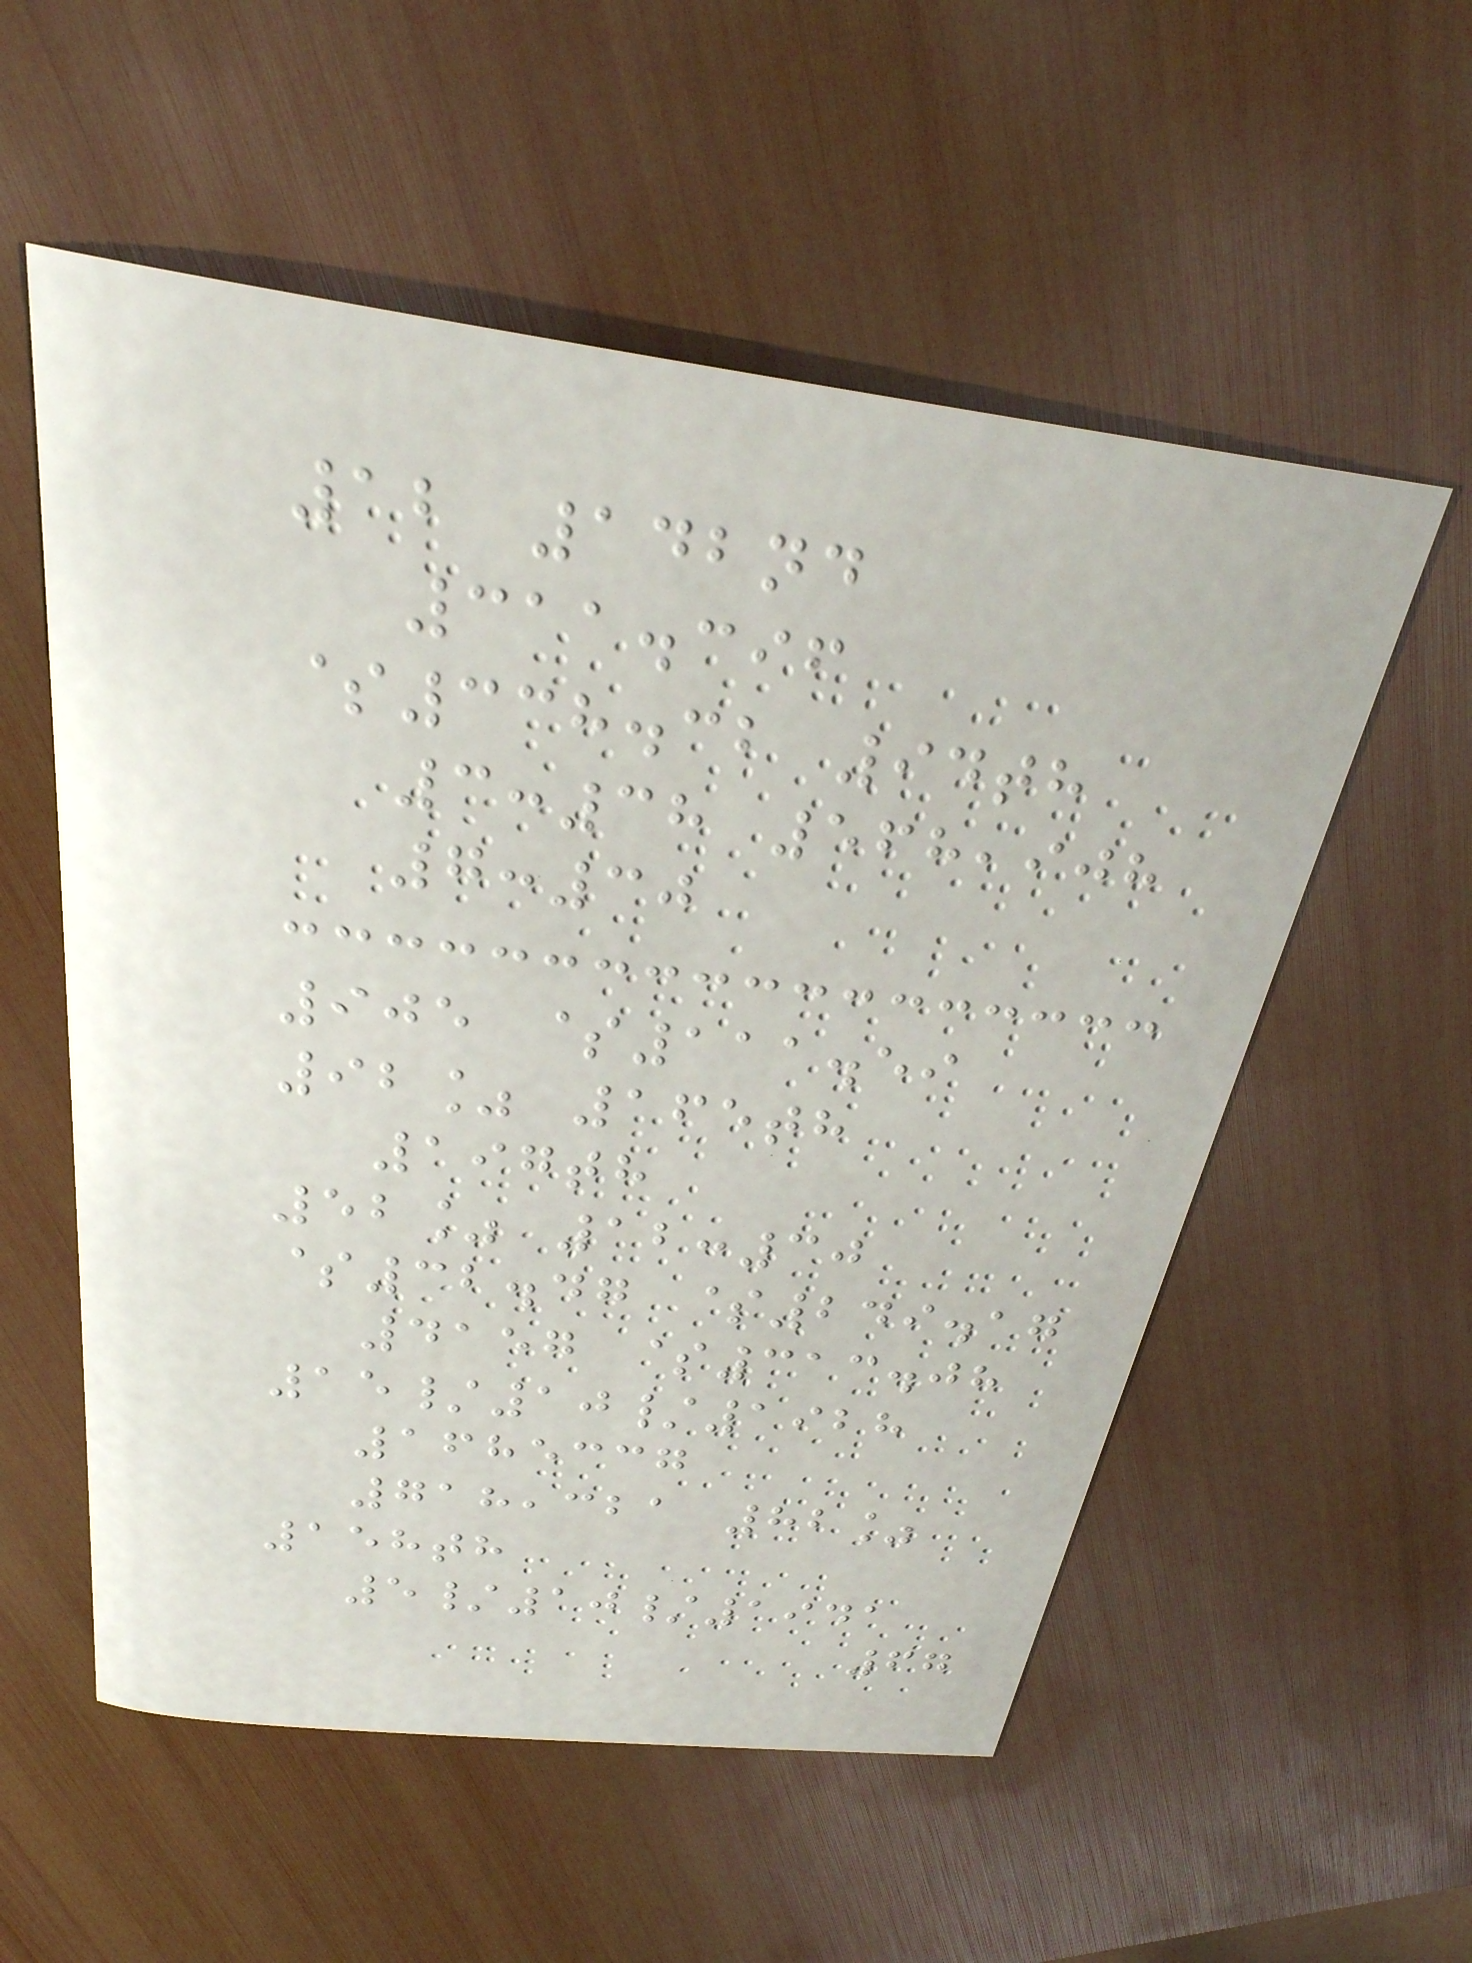12 142nd
311.396
$338.32 94th
3:38 568,908
7:30
905 $111.59
92% 165th
197th
52% 12:30
$32.47 $249.17
4157 $313.08
15/10/1928
1685337
718,321 82%
158th
5/10/1941
67
